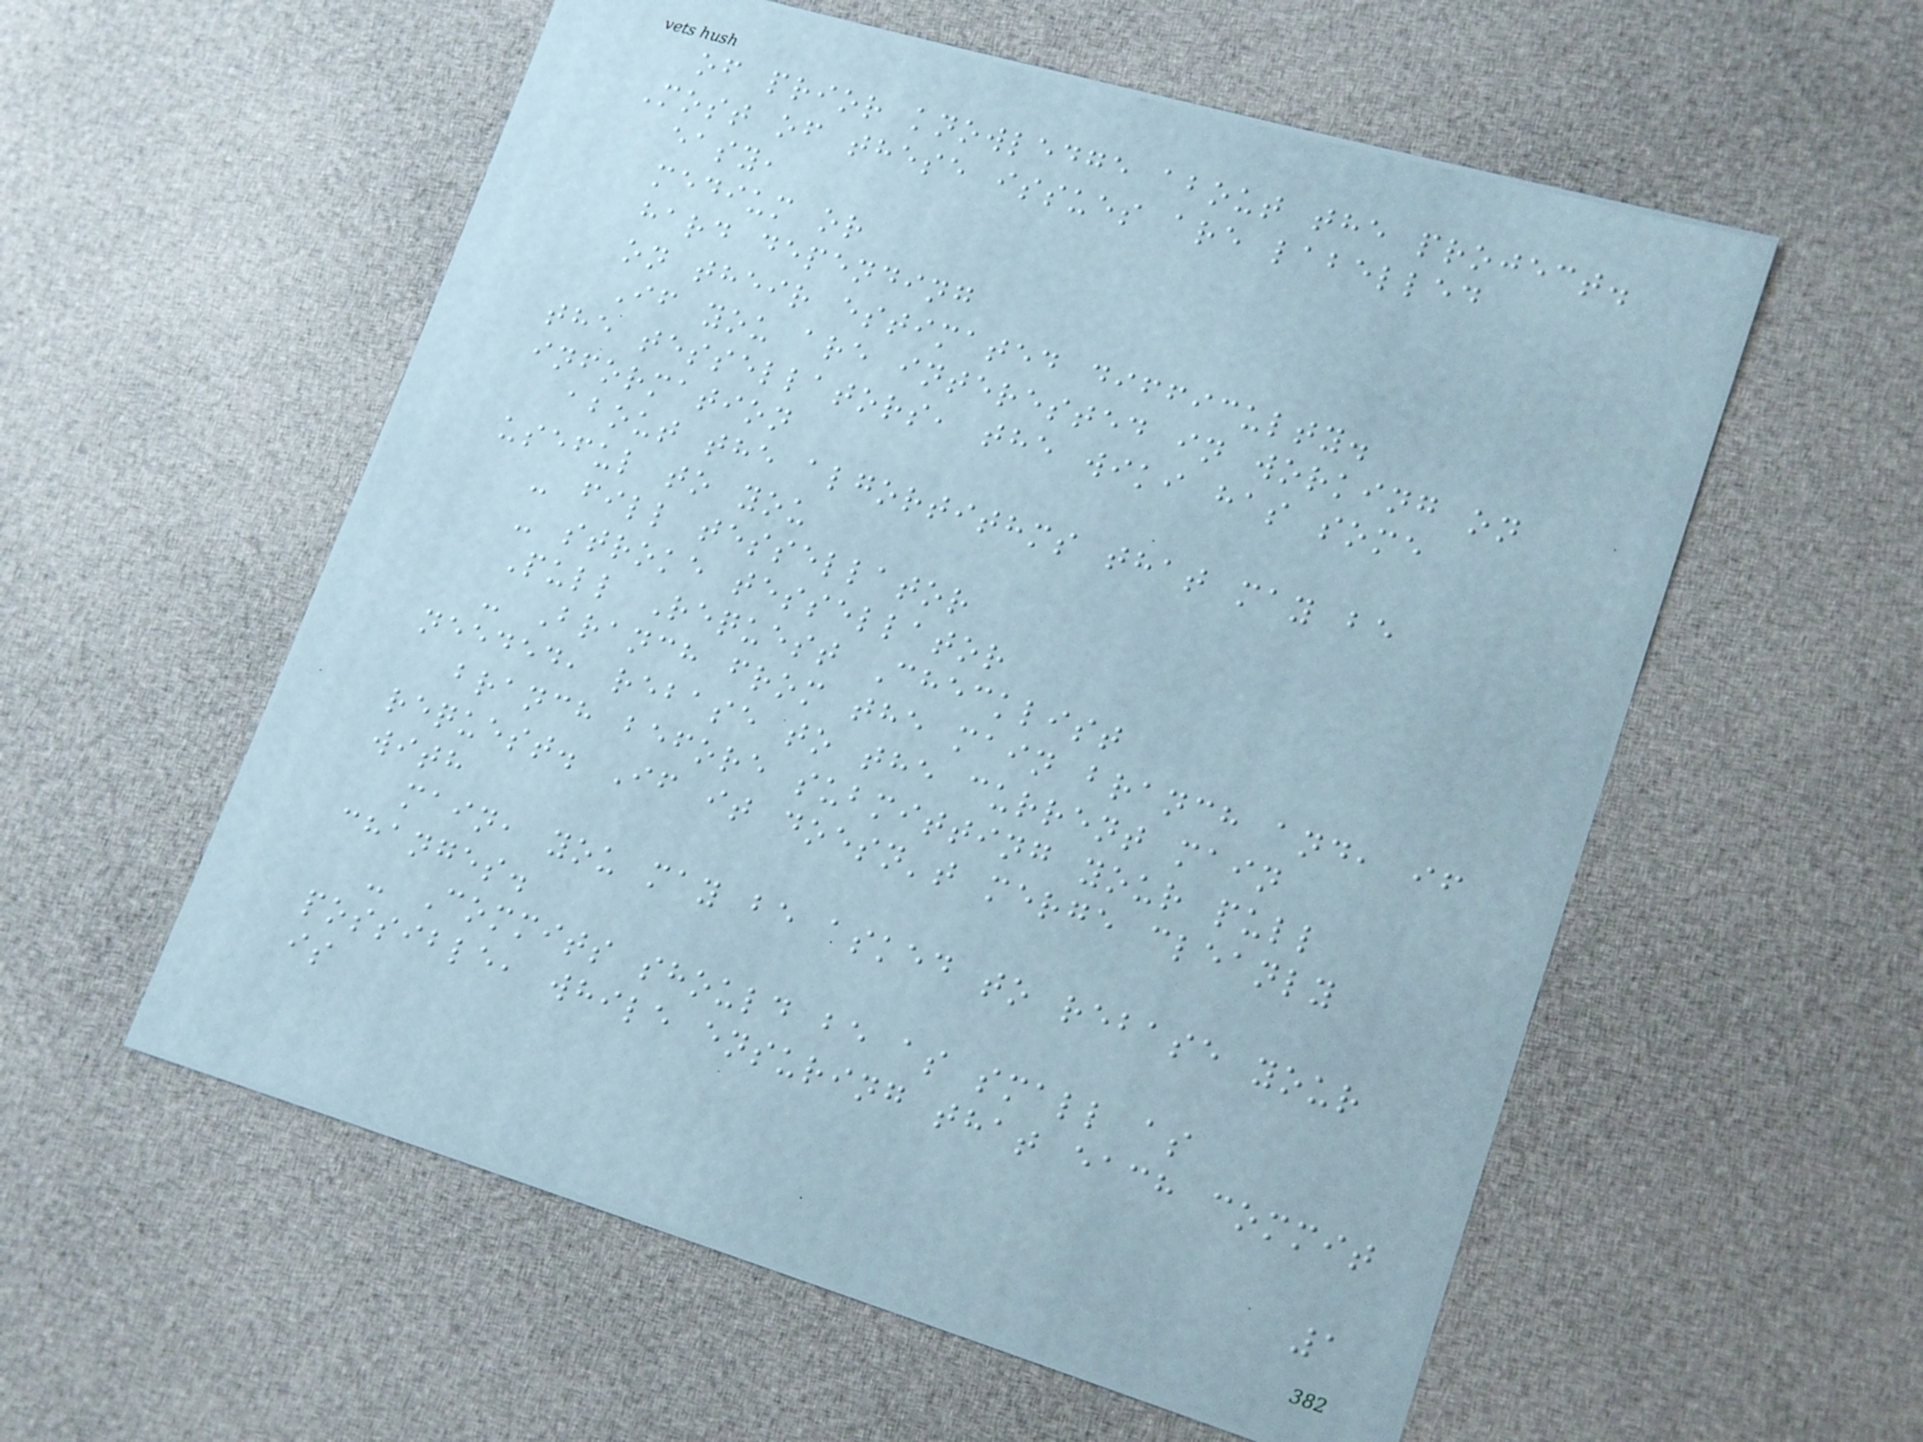of prior knowledge about the project.
Most of these issues are labelled
easy,
medium or
hard depending
on their estimated difficulty.
If you are interested in working on
the tessellators, the wiki has some
information
about the algortithms that may be
useful to you
- fill tessellator
- stroke tessellator
Pull Request Checklist
- Branch from the main branch and, if
needed, rebase to the current main
branch before submitting your pull
request. If it doesn't merge cleanly
with
main, you may be asked to rebase your
changes.
- Commits should be as small as
possible, while ensuring that each commit
is
1
